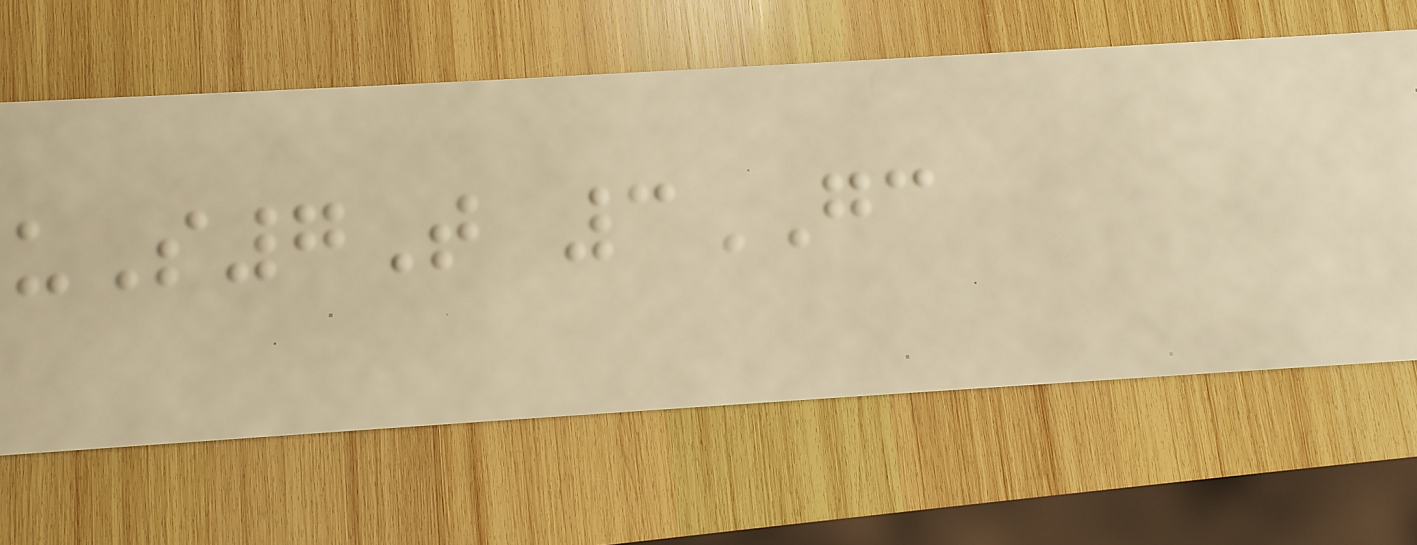uS7T 3GC
